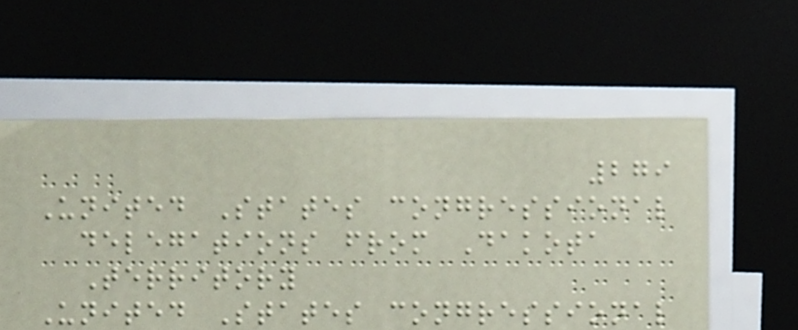279
United States congressional
delegations from Dakota
Territory
United States congressional
